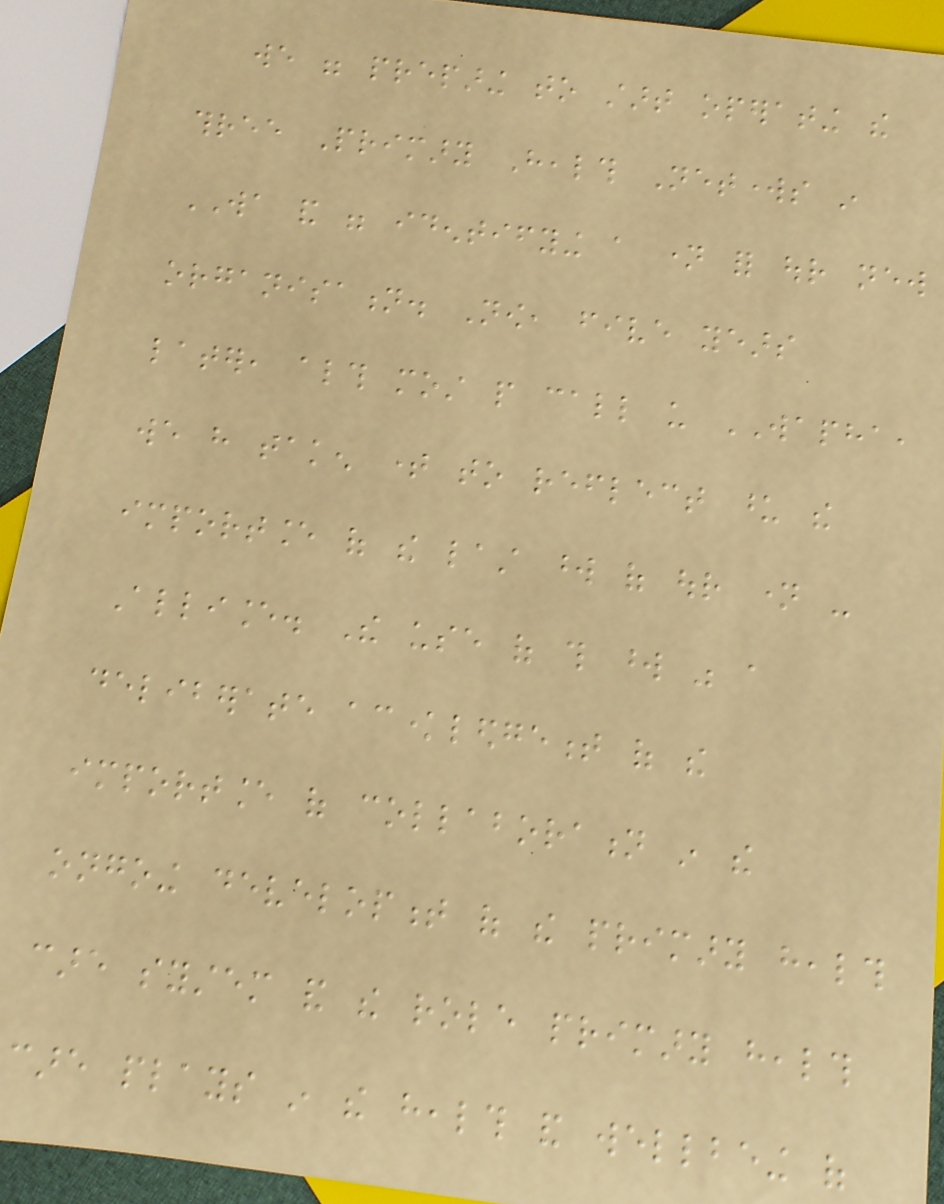we were preparing to start operating the
three Primary Health Networks in
WA and were identifying a name for our new
organisation. Now, five years
later, although most people call us WAPHA,
we have taken time to reflect upon the
importance of the last word of our name -
Alliance. The use of this word was a
deliberate acknowledgement of the
importance of collaboration in the
ongoing development of the primary health
care system and the role primary health
care plays in the health and wellbeing of
